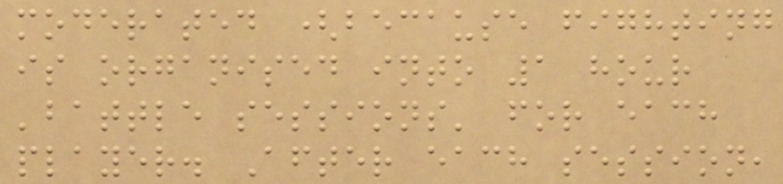moderated (because fighting
is organised into 1 hour
'battle sessions' for each
player. After each session,
